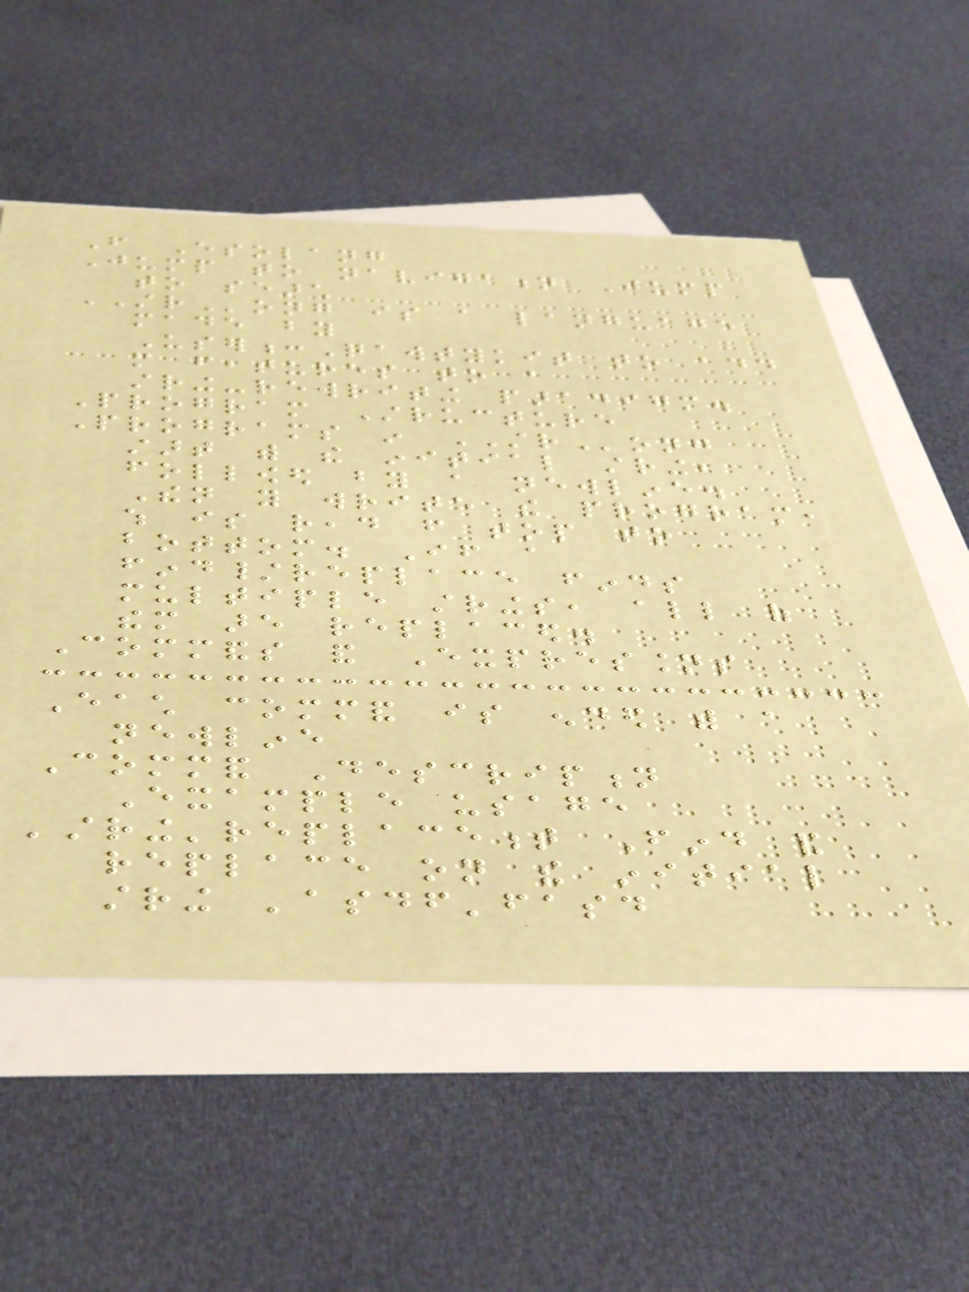From Esolang
Jump to navigation Jump
to search
STRong is a language
made by
User:Qawtykit to add
more features to a
string-rewriting paradigm.
Program Structure
Programs in STRong
start with the initial string,
followed by a newline.
Then you write the program,
which is read from top to
bottom. If a
find/replace finds
multiple strings, all of
them are replaced.
Commands and Expressions
Each command is ended with a
newline
Command Description
Example usage
'string'replacement Find and
replace on the initial
string 'asdf'fasd
